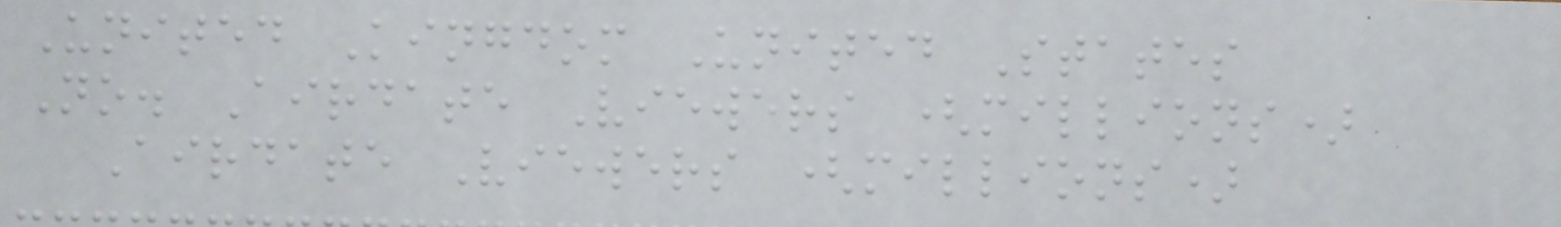United Kingdom United States
No. Airdate Viewers (millions)
Airdate Viewers (millions)
